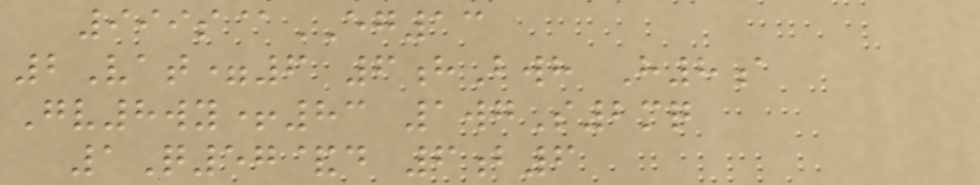999s@EG13
2Vat=6 6hBwh H8a
Gv8wy+83 1wgS2mq
1Q57&d 6b6
